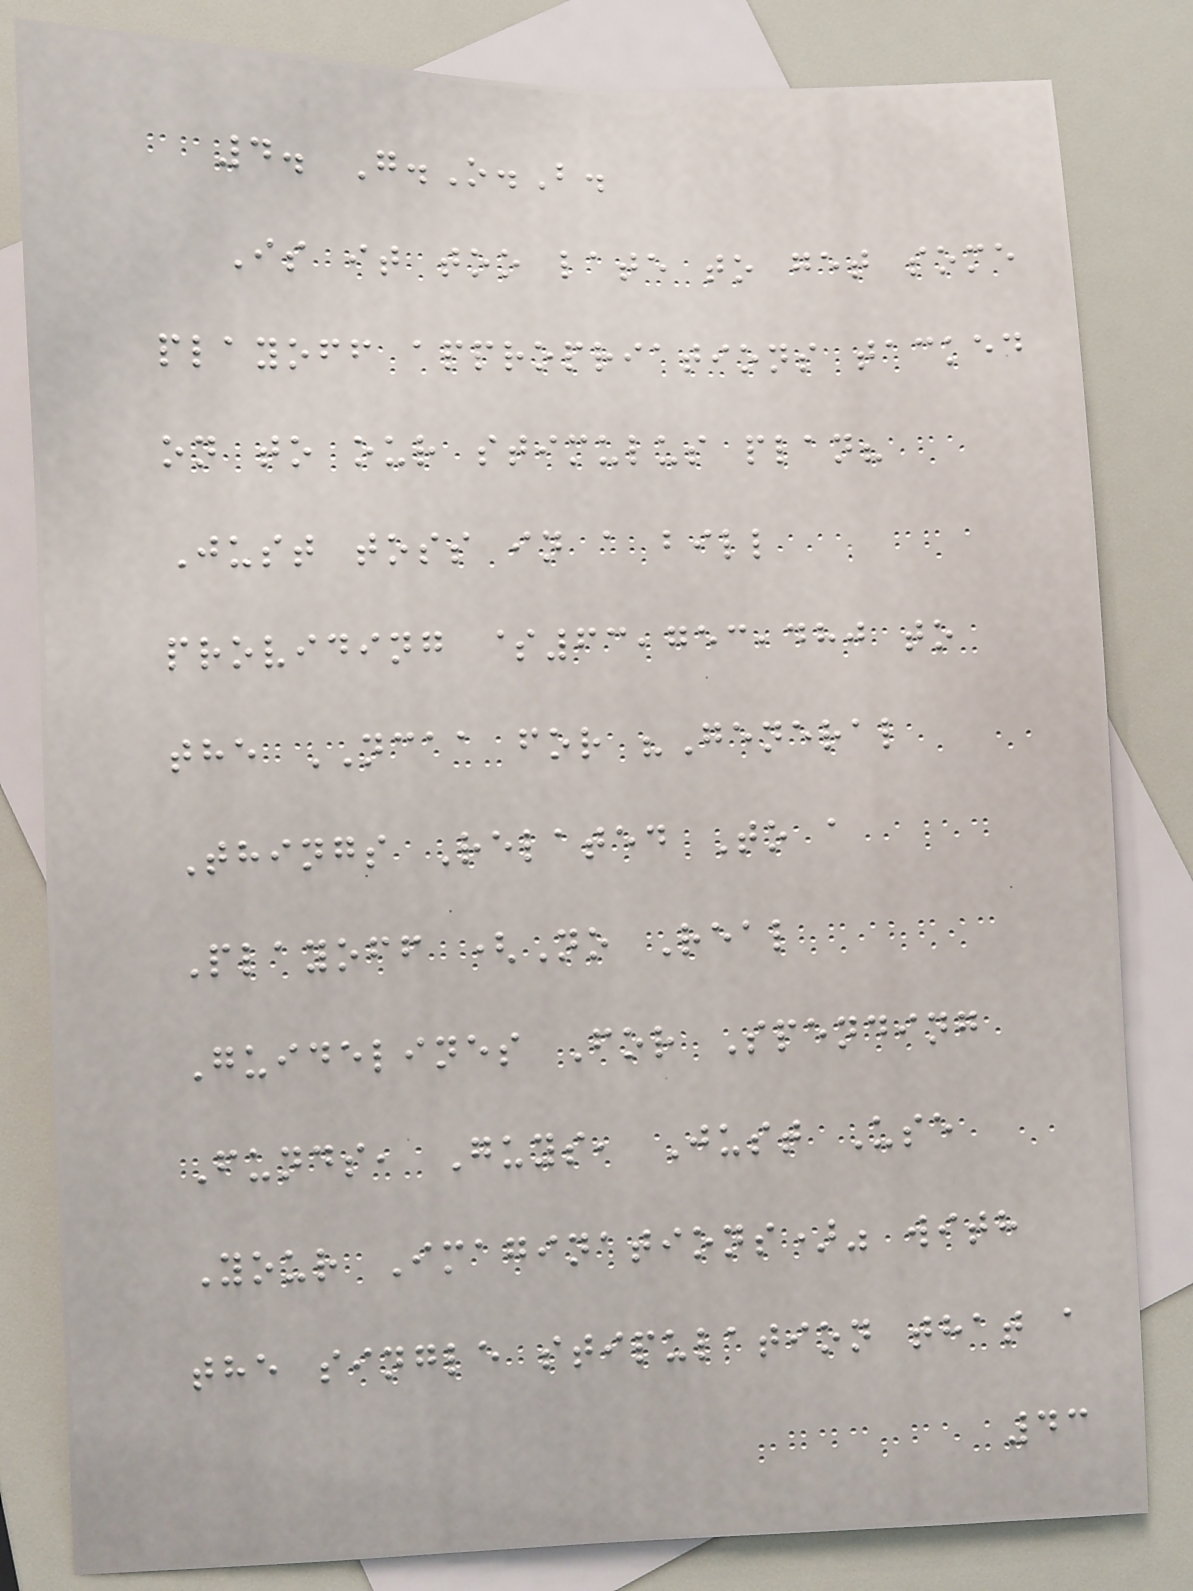4. G.O.B.
Is it too late to get some
playoff appropriations tacked
on to our stimulus plan?
Just toss in a bill
providing $63,753,480 to
the NCAA for "General
Things Related To a
Playoff (No Real
Guidelines For Spending
Funds, Guys, Just Use
Your Imaginations)" with
the single stipulation that a
43
